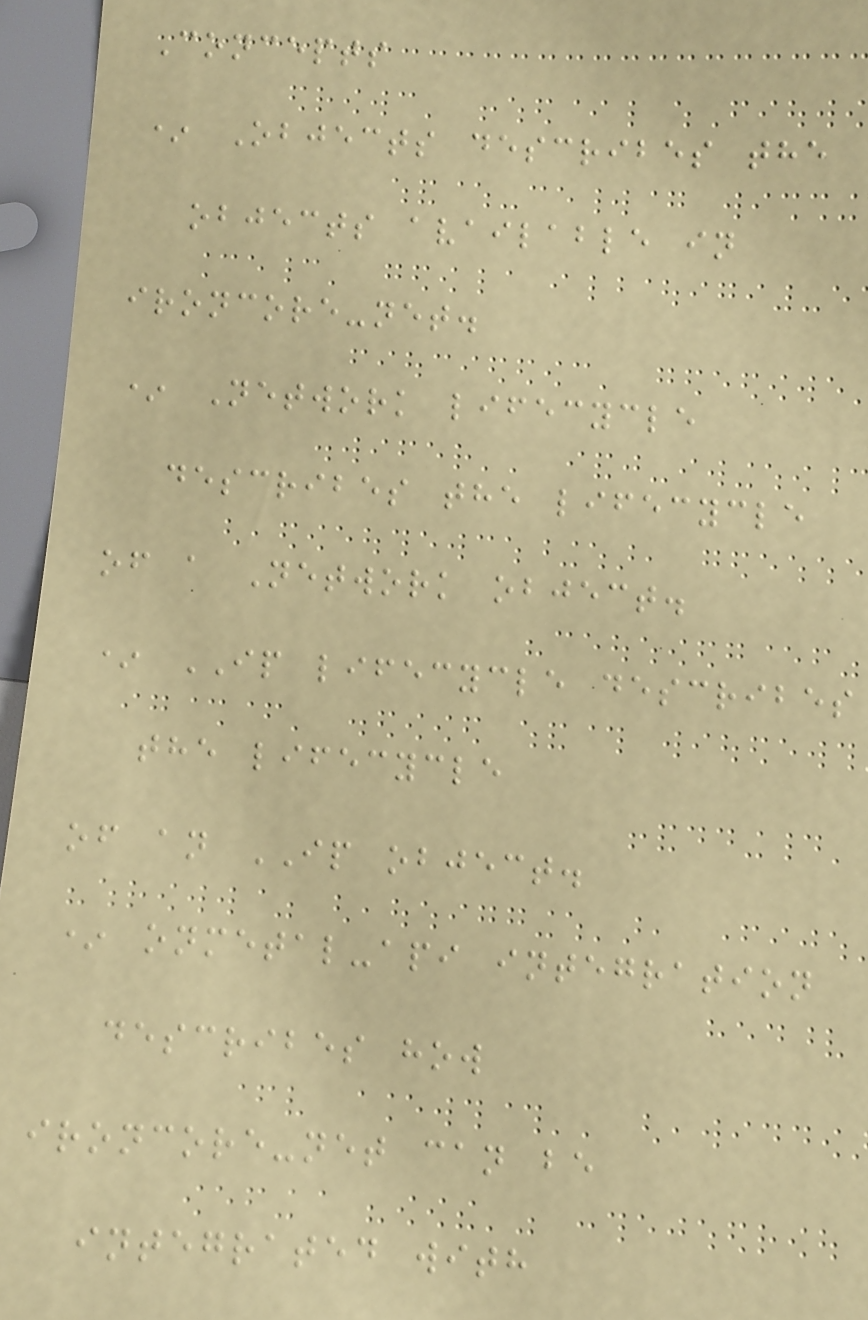Concepts
* Objects describes the
objects available in
ironcore-net.
* Network lifecycle
describes the lifecycle
of a Network object.
* IP lifecycle describes
the lifecycle
of an IP object.
* onmetal-api integration
describes how
ironcore-net can be
integrated with
